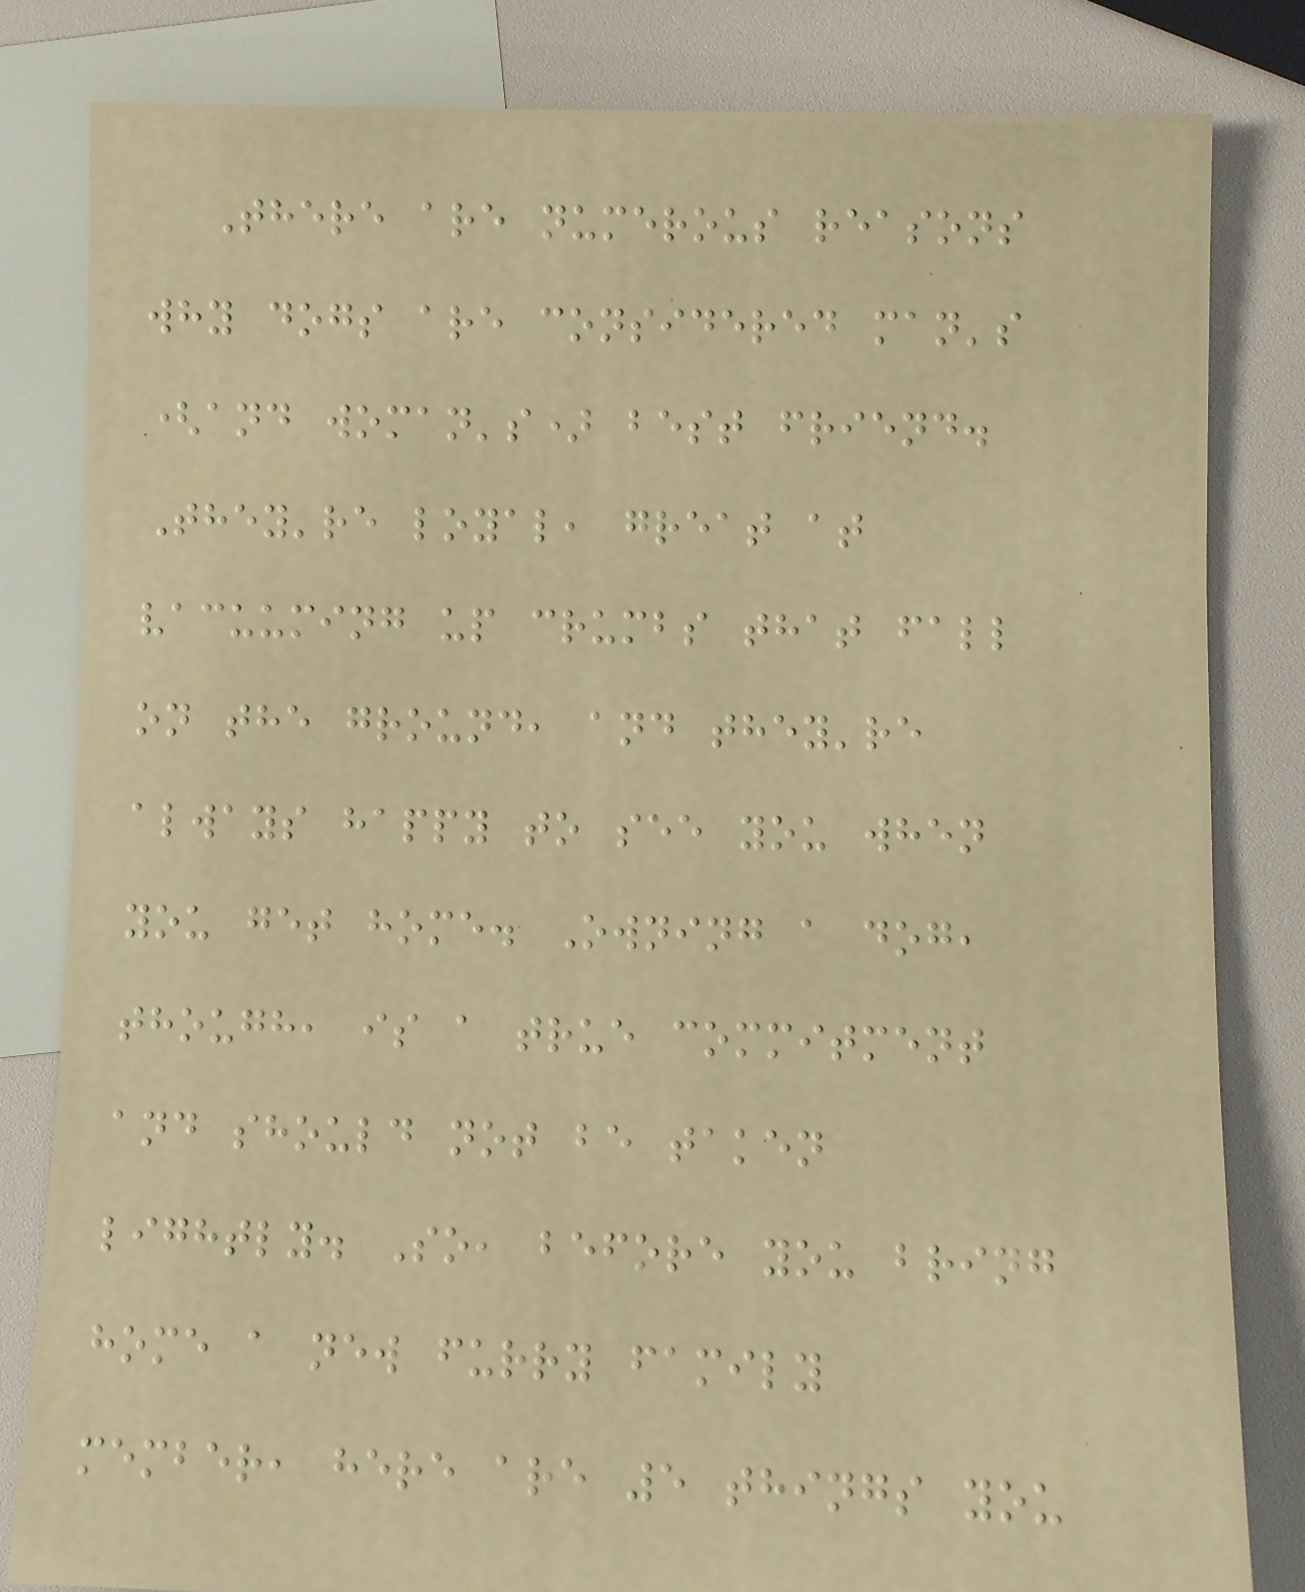There are numerous reasons
why dogs are considered man's
(and woman's) best friend.
They're loyal, great at
vacuuming up crumbs that fall
on the ground, and they're
always happy to see you when
you get home. Owning a dog,
though, is a true commitment
and should not be taken
lightly. So, before you bring
home a new furry family
member, here are 5 things you
